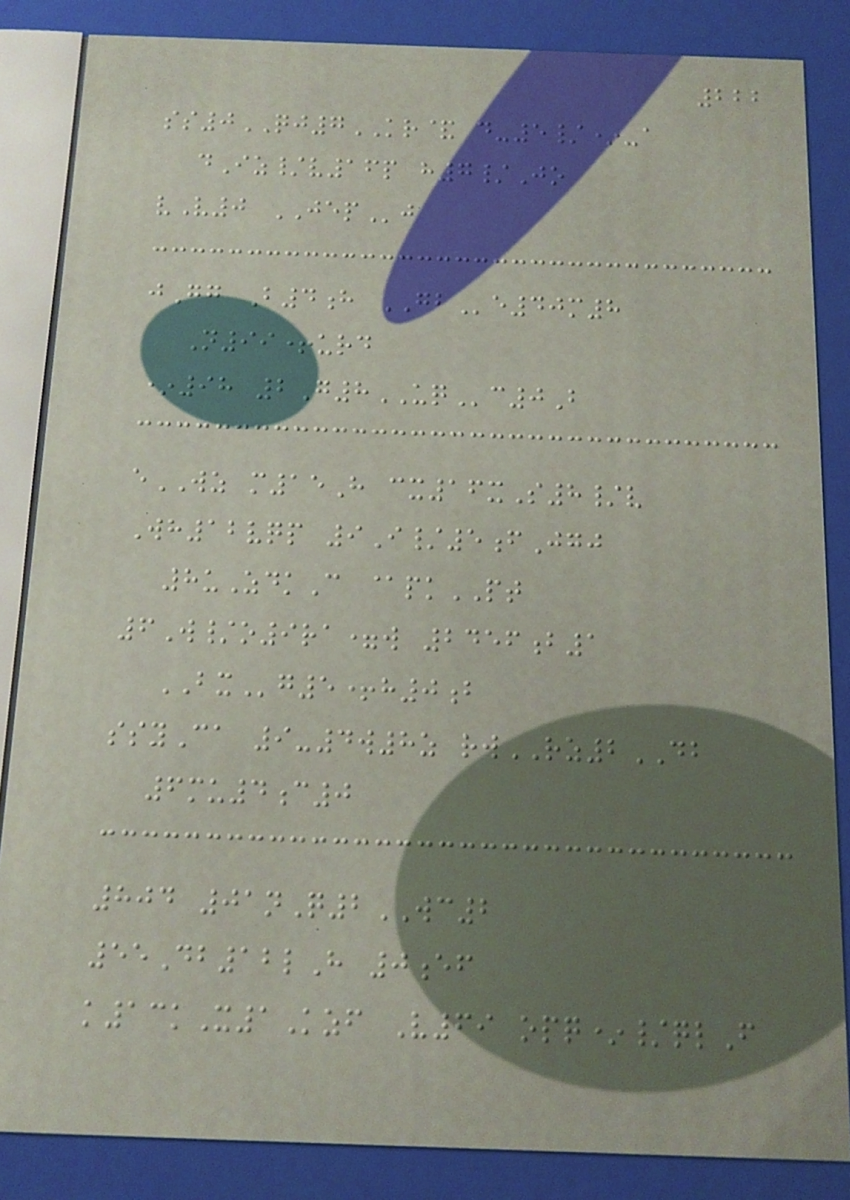222
ss0QJ7KR& d-5/*-a
dIz/v16p h7/Jo
vV0 JEPj
jGg B4h GBe40m8
N99+urd
*98 2G8UQc0B
eWZ m15H cx16xS8/v
Wh12vqp 9I/5fJgj
8uZdkC @pkPT
6W/o9ra=w 2456b1
BXg5+h0b
ssyCa 9-4w8z rwRZ2DB
6mu4c0
804 01nQ2WC2
55Db12lH 0ef
k13kX1Kzf V69 opq*/qlF
